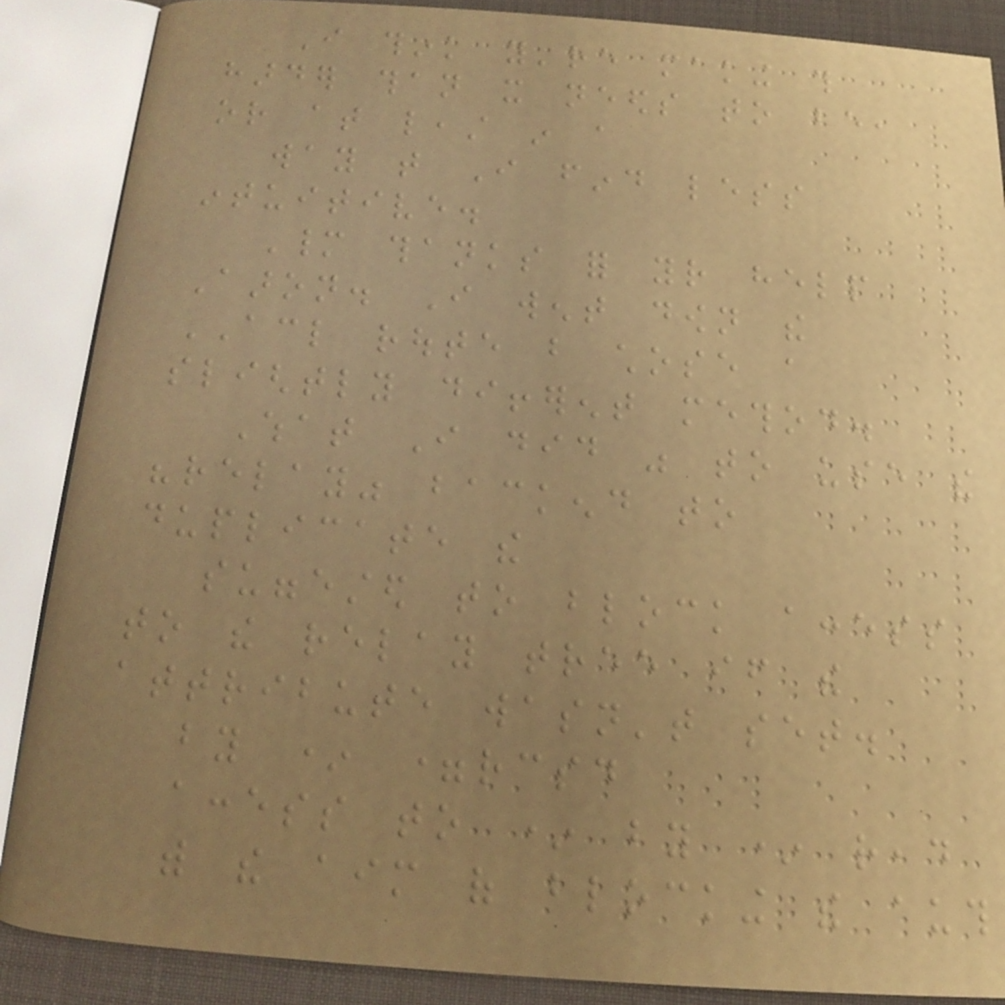I think you're making this
harder than it needs to be,
or at least in a
way that I find less
intuitive.
Many thanks for your help
Aaron. I went down the
ACL route but chose a
slightly different method.
What I did was to use the
"relay" backend to
duplicate the
suggested to block access
to the relay tree if the
attribute wasn't set.
by * =rcsd
access to * by * read
with the aim of blocking the auth
